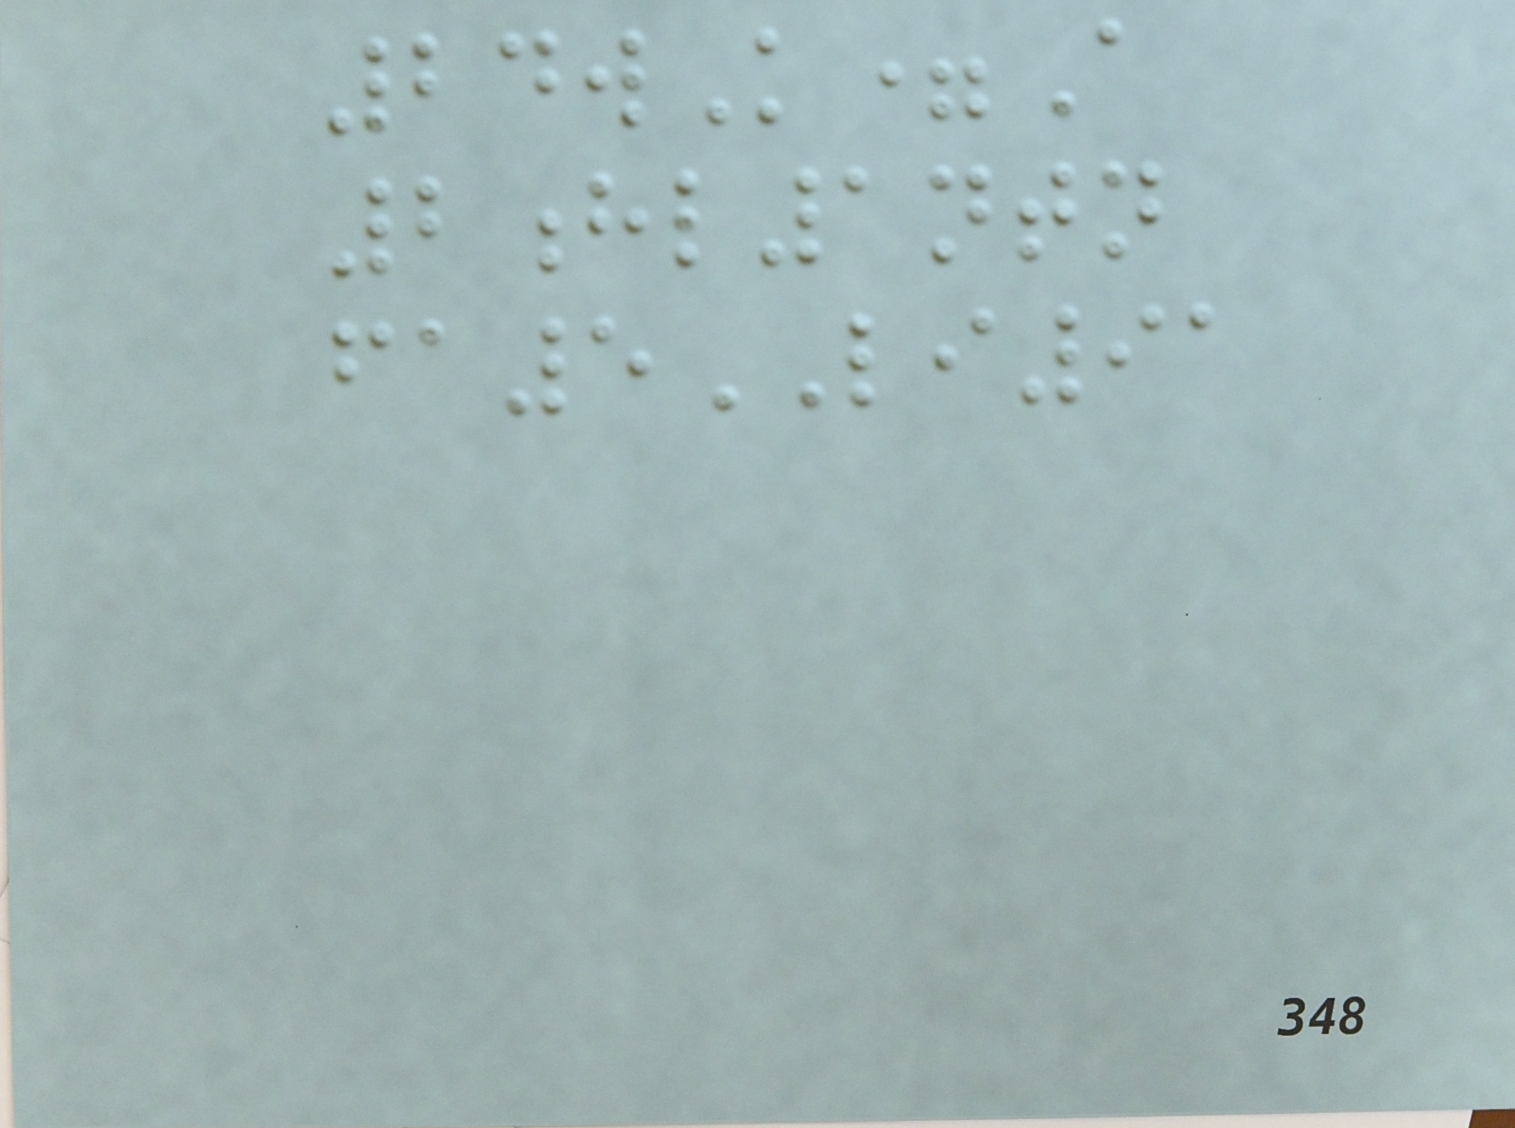24wK=A
2hl1ntn
fa5LI91
